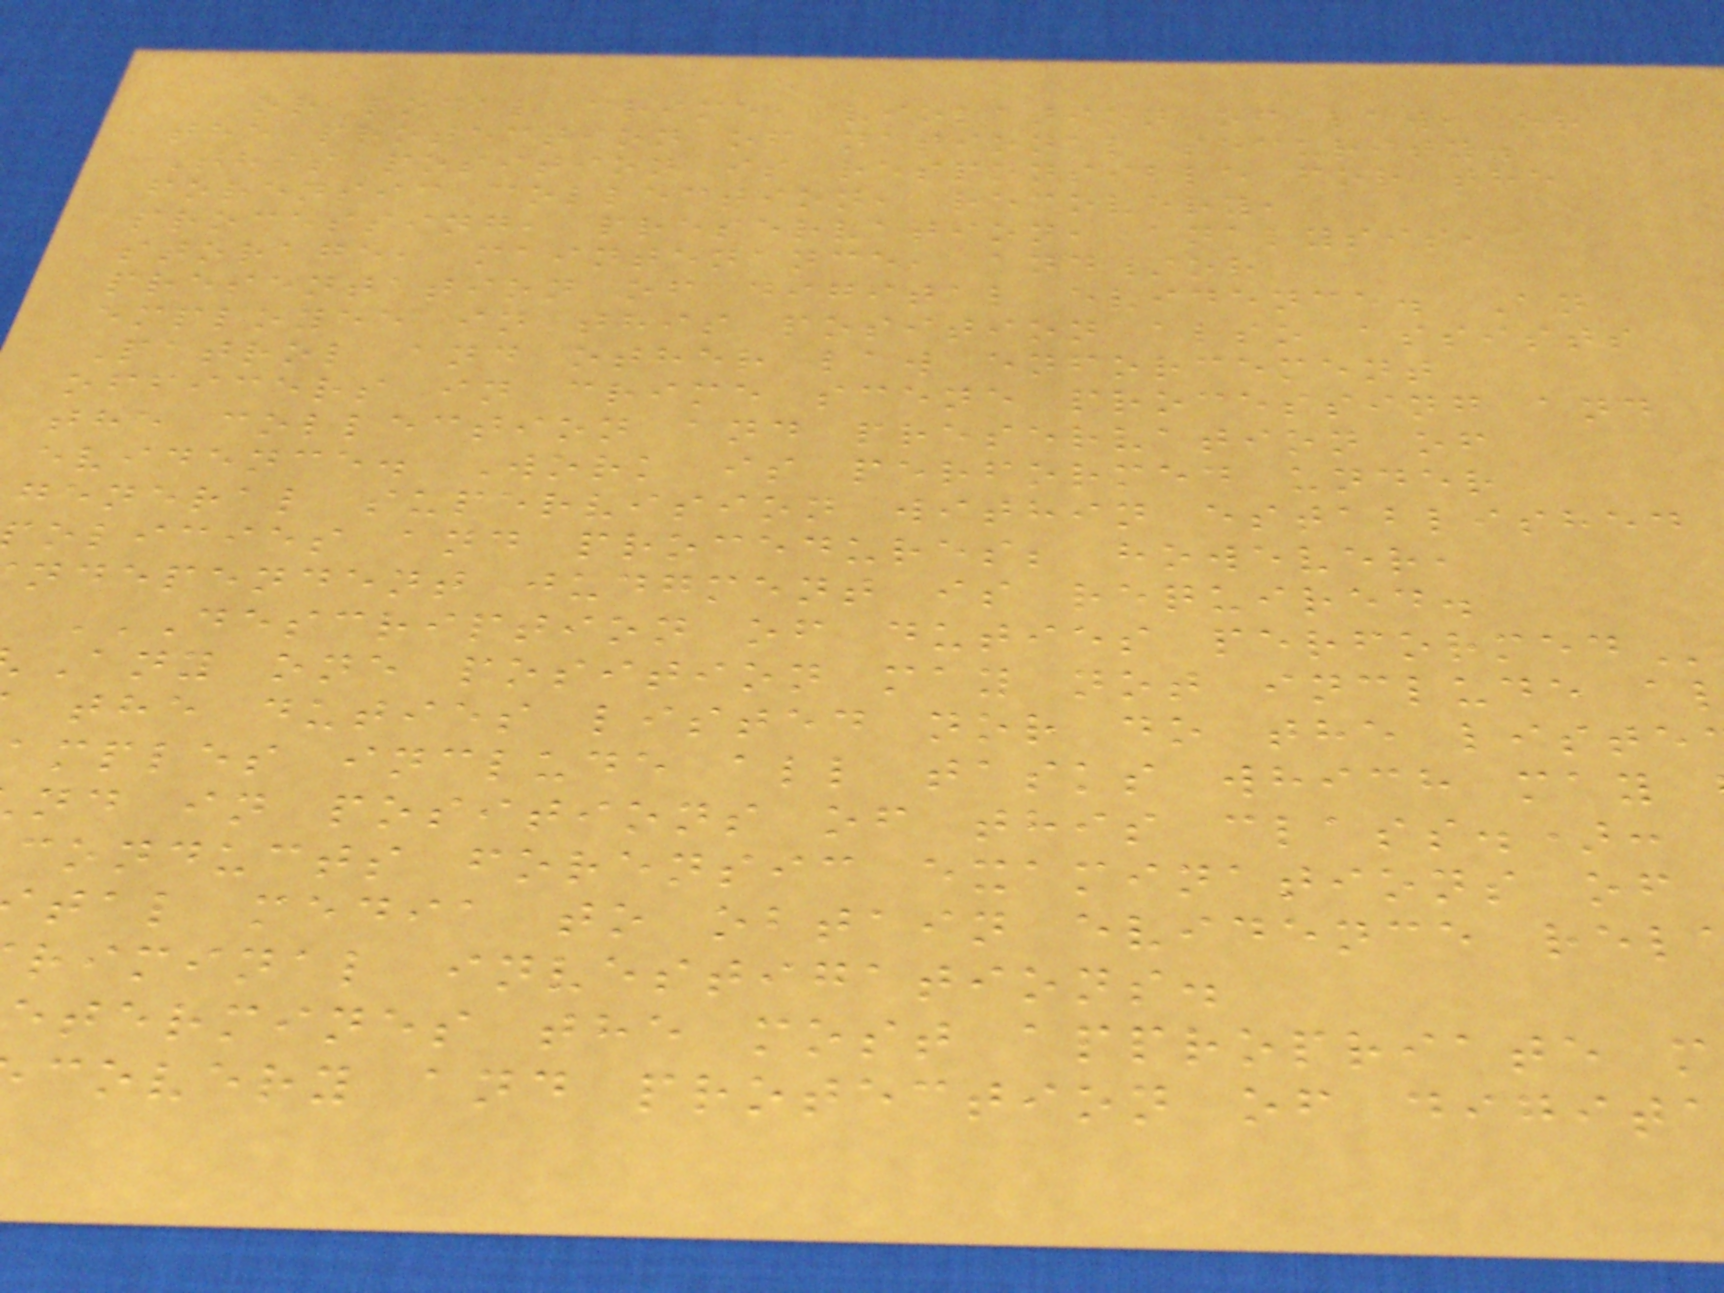or local crime, violation of law, or
the protection of national security.
This position is responsible for the
forensic collection, recovery,
processing, preservation, analysis,
storage, maintenance, and/or
presentation of digital evidence. An
employee in this position also assists
Patrol and other law enforcement
officers in crime scene processing and
the collection and preservation of
evidence. Work is performed under
general supervision within established
olicies and procedures; however,
ndependent judgment is required.
DESCRIPTION OF DUTIES PERFORMED
Any one position may not include a
the duties listed nor do the liste
mples include all tasks which may
nd in positions of this class.):
conducts forensic examinations of
tal media to obtain evidence rel
riminal investigations.
etermines the most appropriate m
covery and protection of digit
